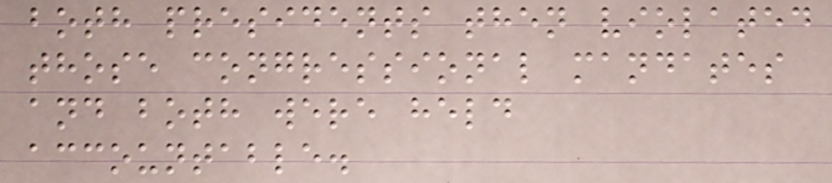both presidents then violated
those congressional mandates
and both were held
accountable.
